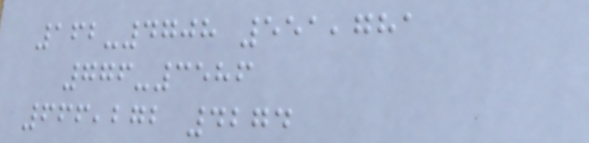162-4708 551,781
776-3586
666,272 4274
